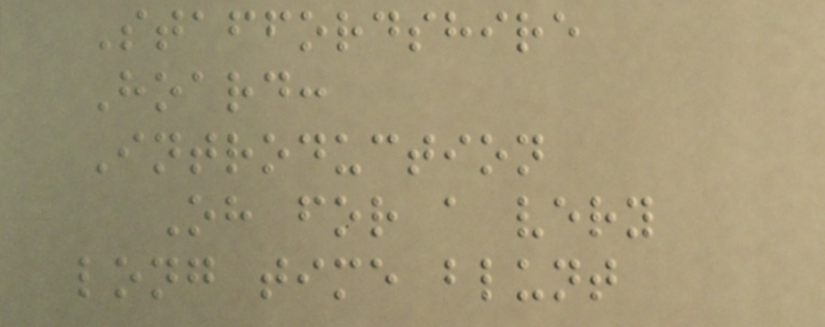Staffordshire
Hoard:
Introduction
Oh for a very
long time blunt
